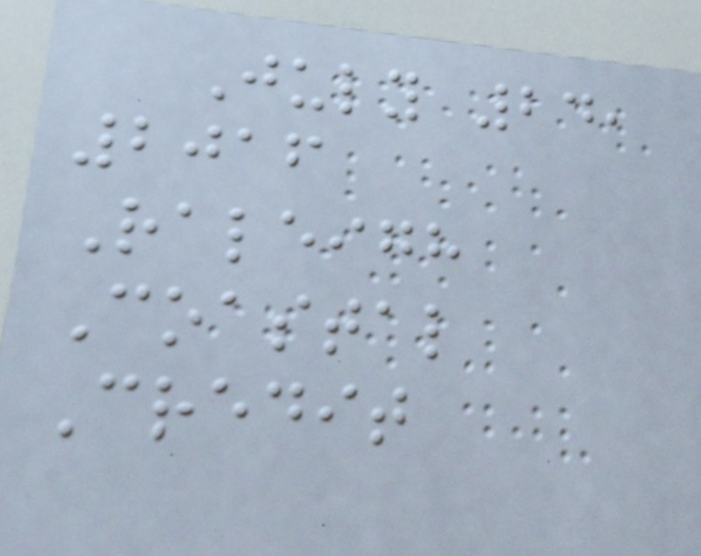July 24,
2016
Raleigh
Coastal
Credit
